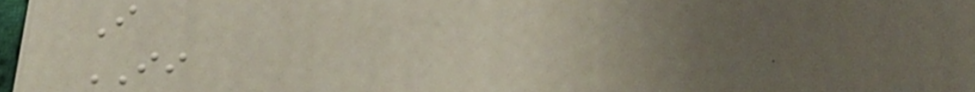I
II
